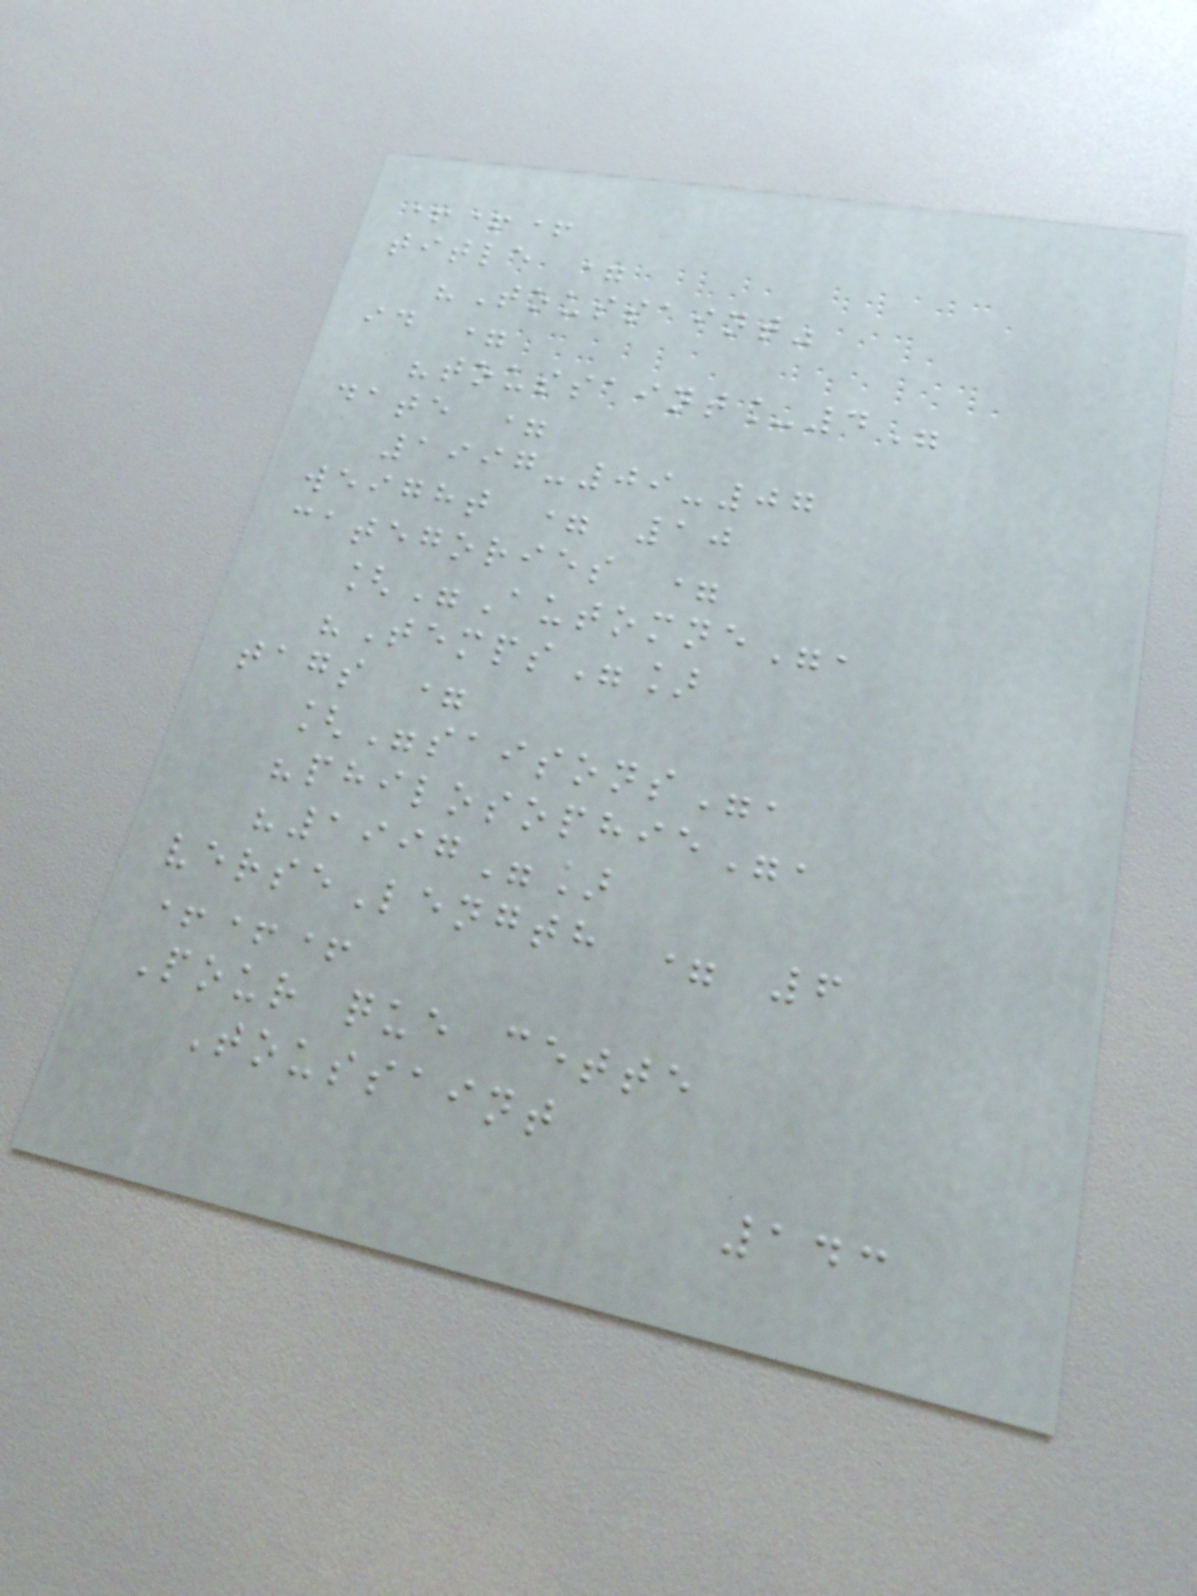+++
title =
"Toussaint"
id =
"toussaint_4"
date =
1997-09-07
weight = 10
categories =
["Automne",
"Temps"]
tags =
["saisons",
"philosophie",
"1997"]
verseLength = 6
+++
Pour que cette
Toussaint
143
